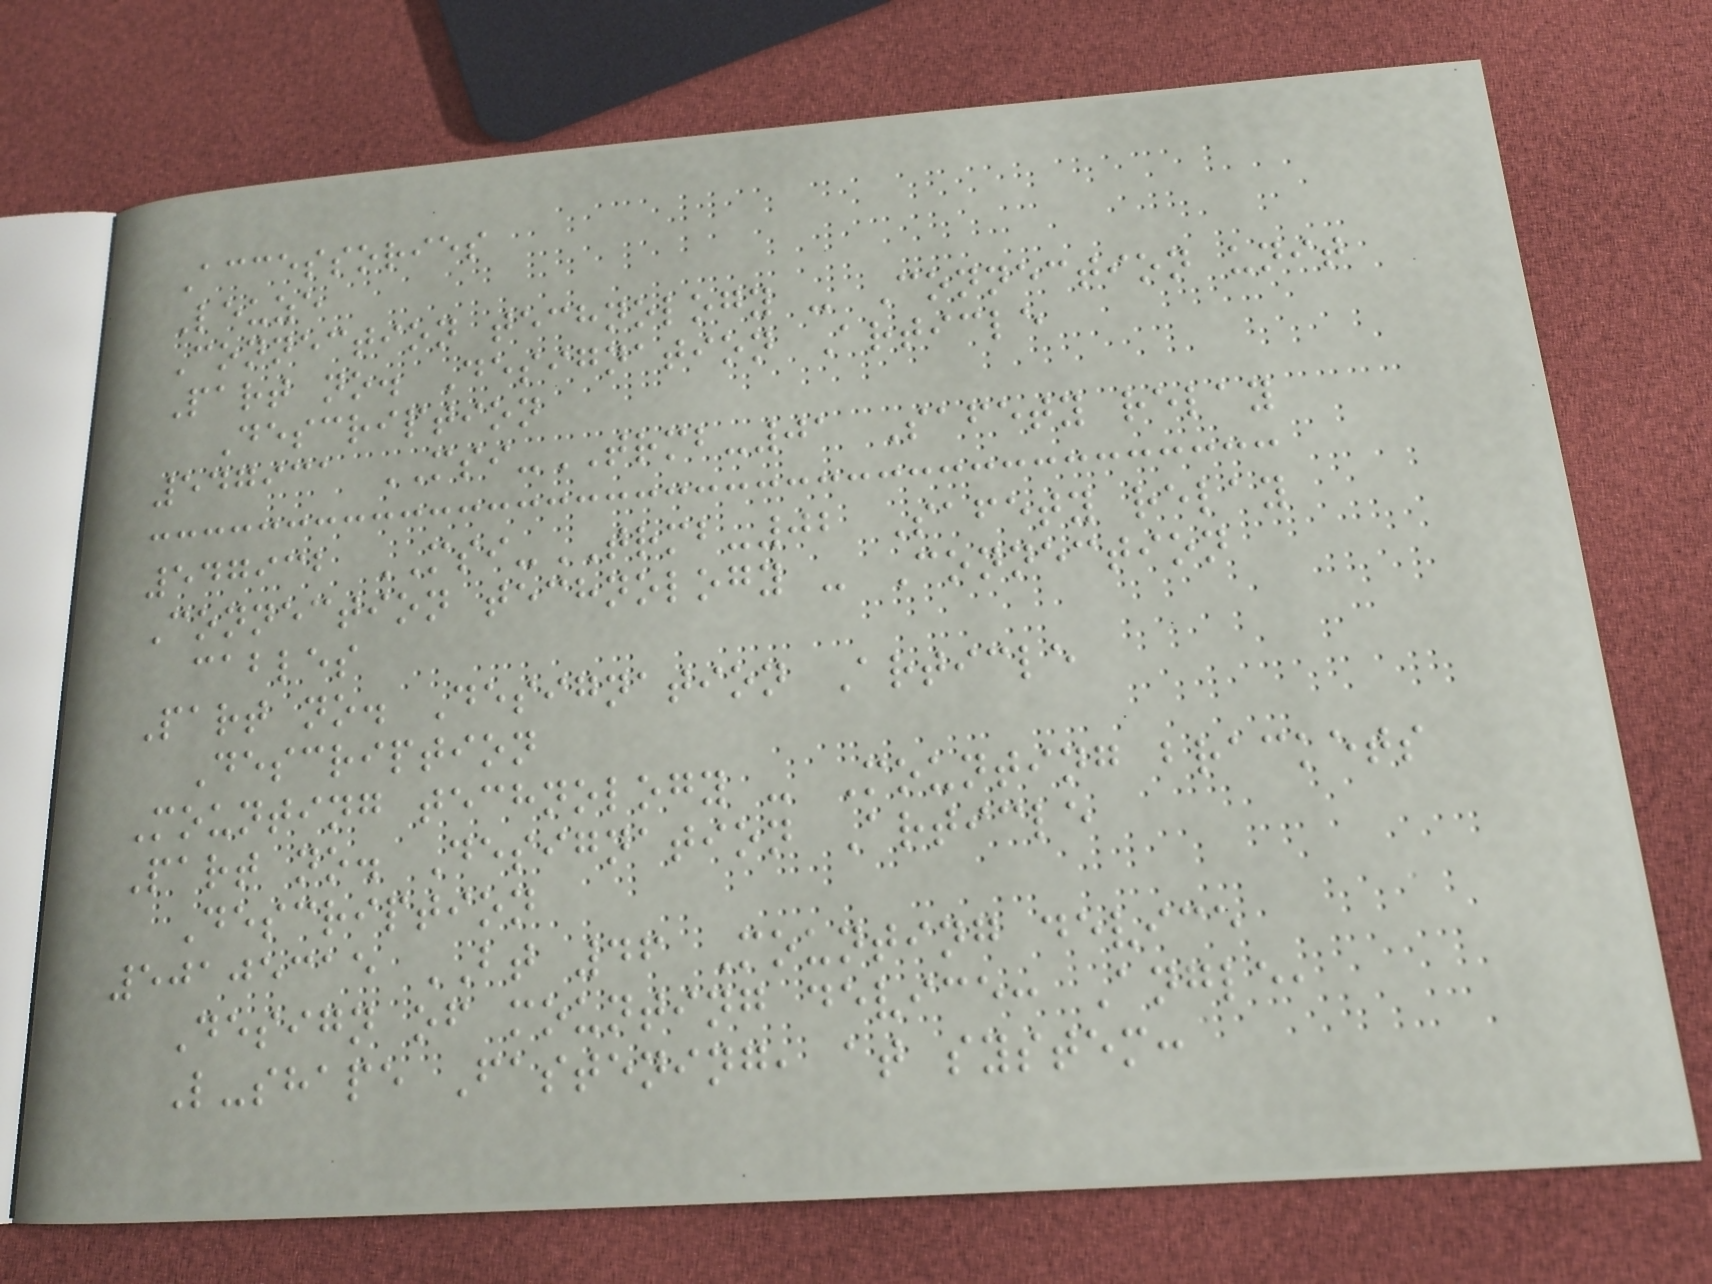Accessories
Leuze
Connection technology - Connection unit
Part no. Designation Article
Description
547931 MSI-TRMB-01 Safety relay
547932 MSI-TRMB-02 Safety relay
Connection technology - Connection
cables
Part no. Designation Article
Description
Mounting technology - Mounting brackets
Part no. Designation Article
Description
50105315 BT 46 Mounting device
Design of mounting device: Angle,
L-shape Fastening, at system:
